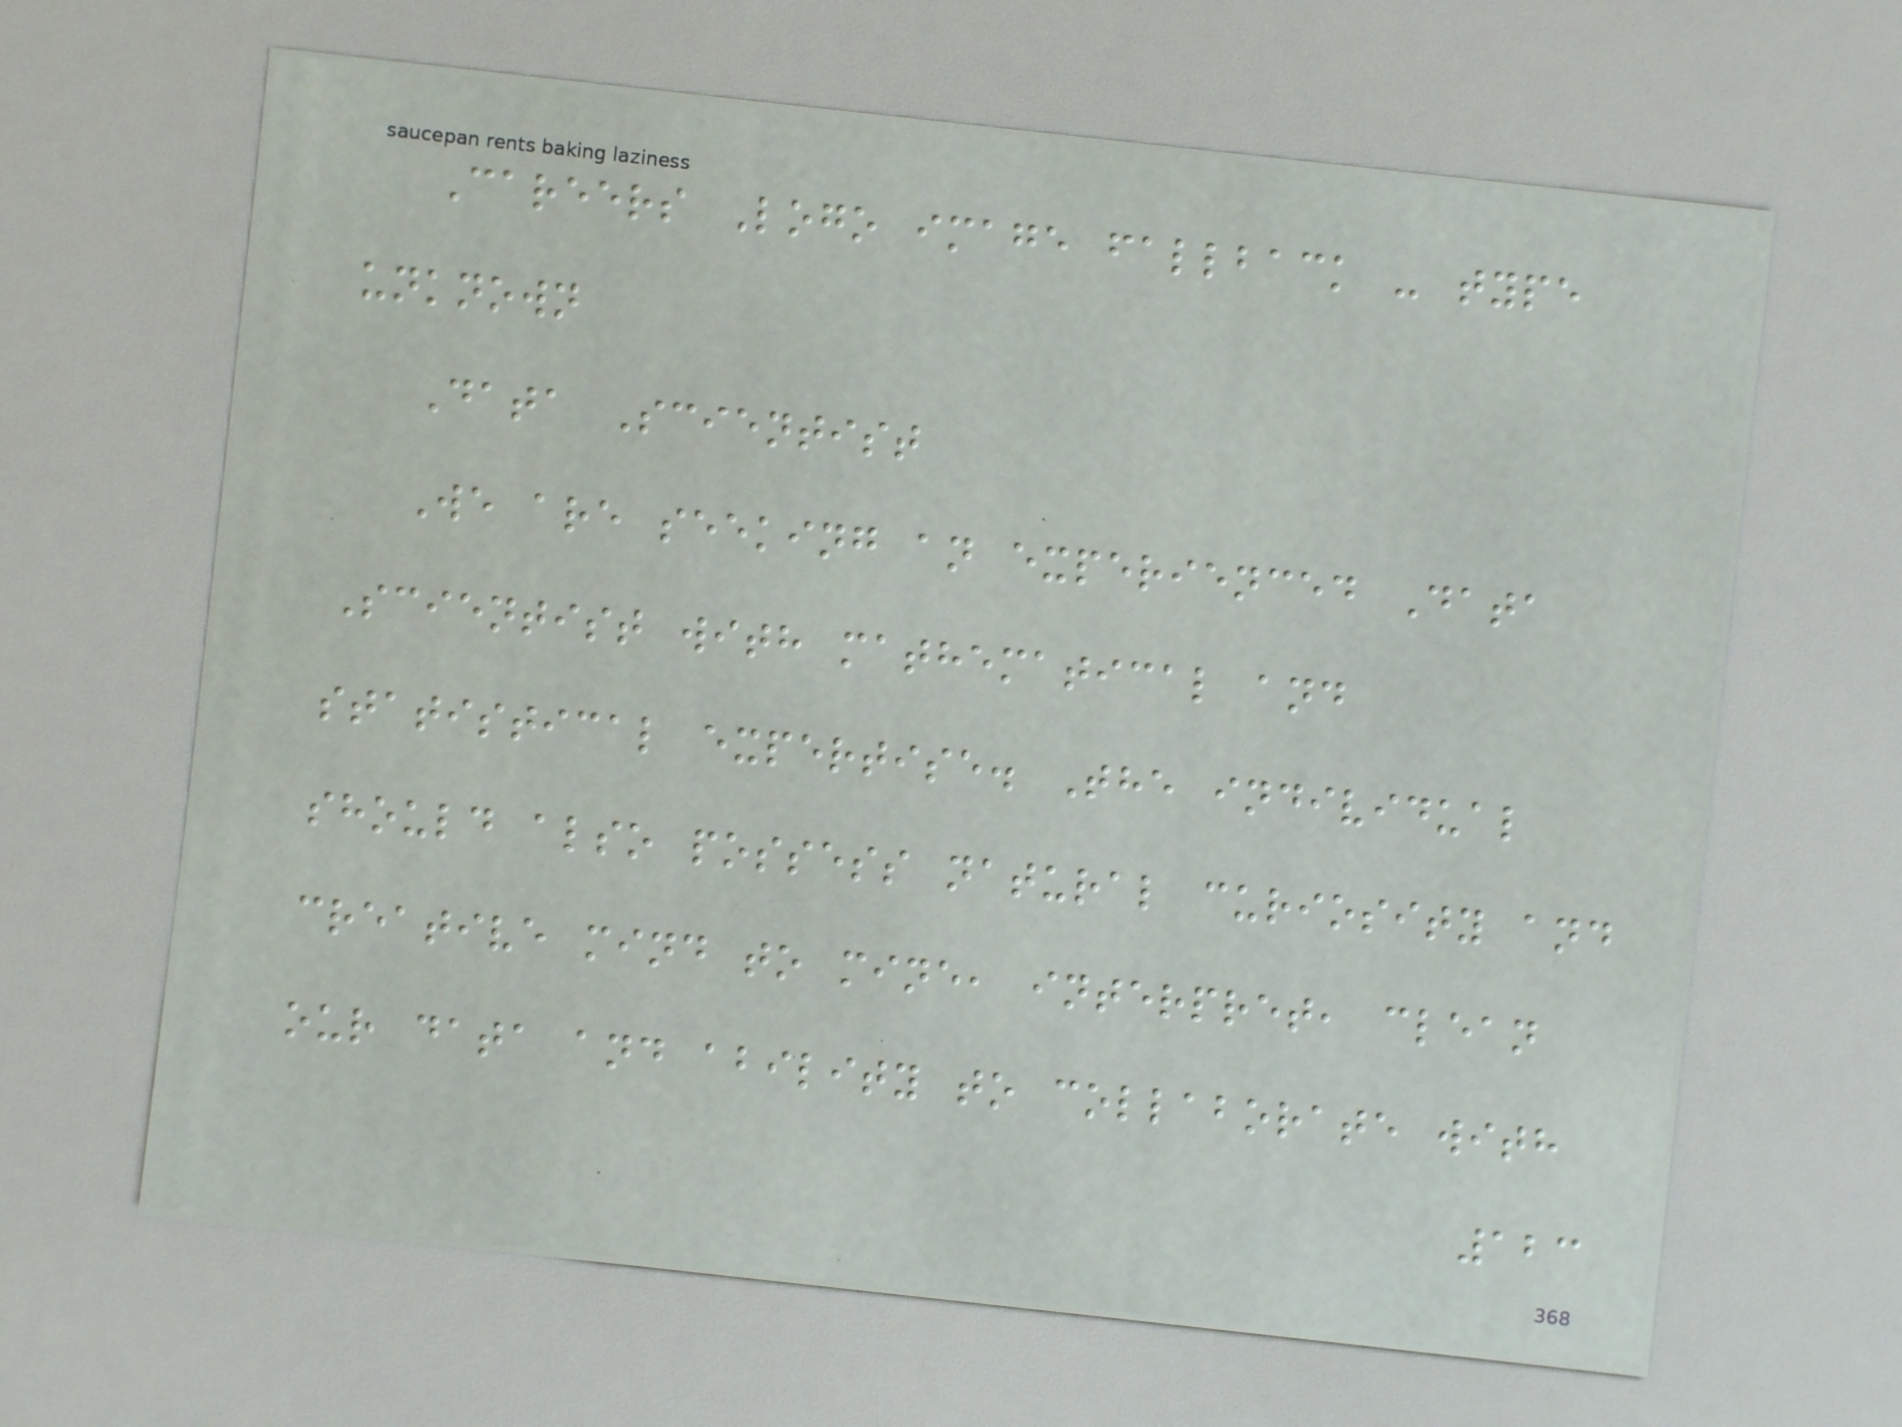Careers Logo image fallback - type
unknown
Data Scientist
We are seeking an experienced Data
Scientist with mathematical and
statistical expertise. The individual
should also possess natural curiosity and
creative mind to mine, interpret, clean
our data and ability to collaborate with
123
